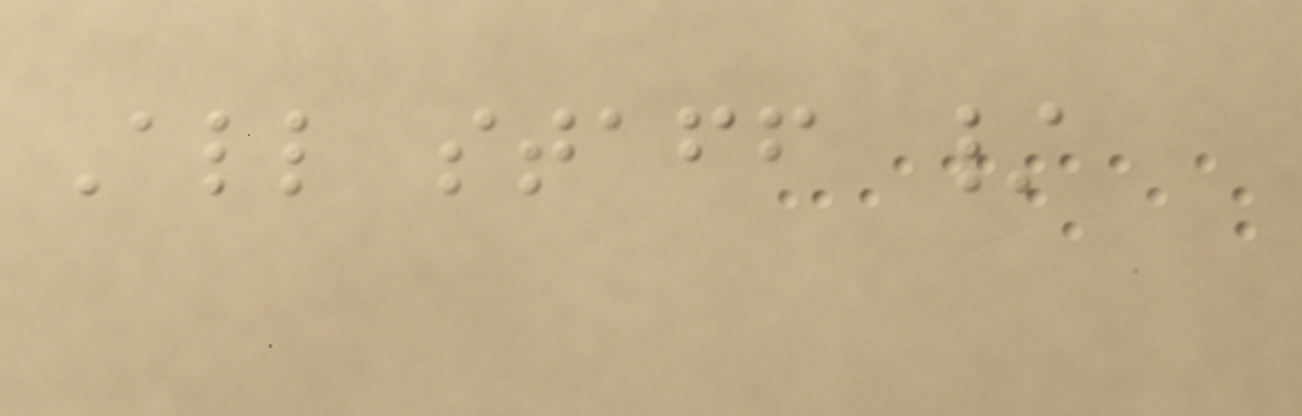All staff /
